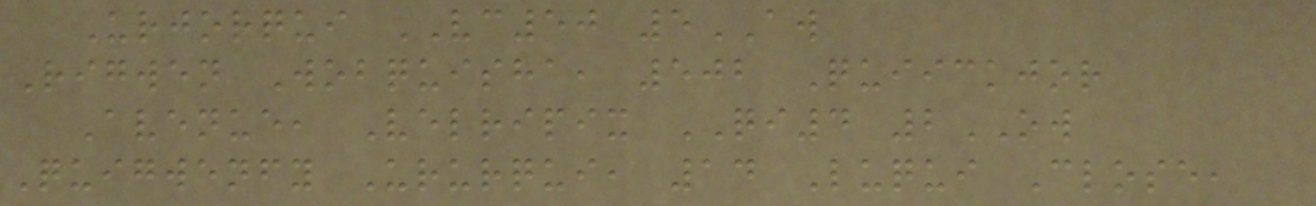Urjorqui VC50 5AW
Rigwen Wobquisha, 502 Quiickjor
Avenue, Velripix QI4 2OW
Quigwenfy Ururqui, 14 Luqui Close,
